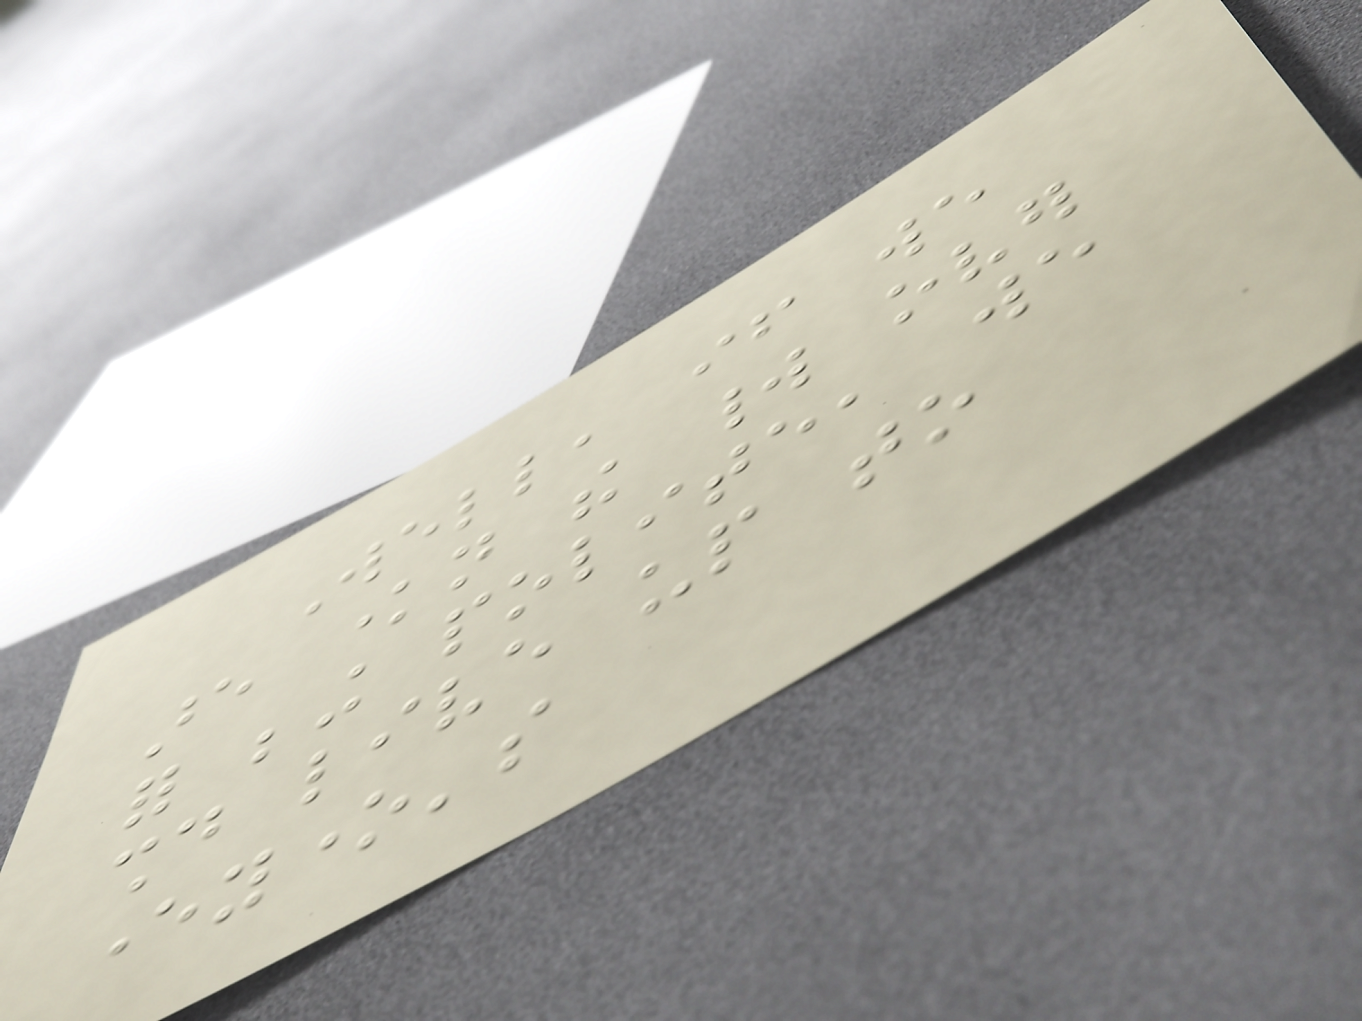Well, if we
are known the world over
for being polite, we
should live up to
everyone's
